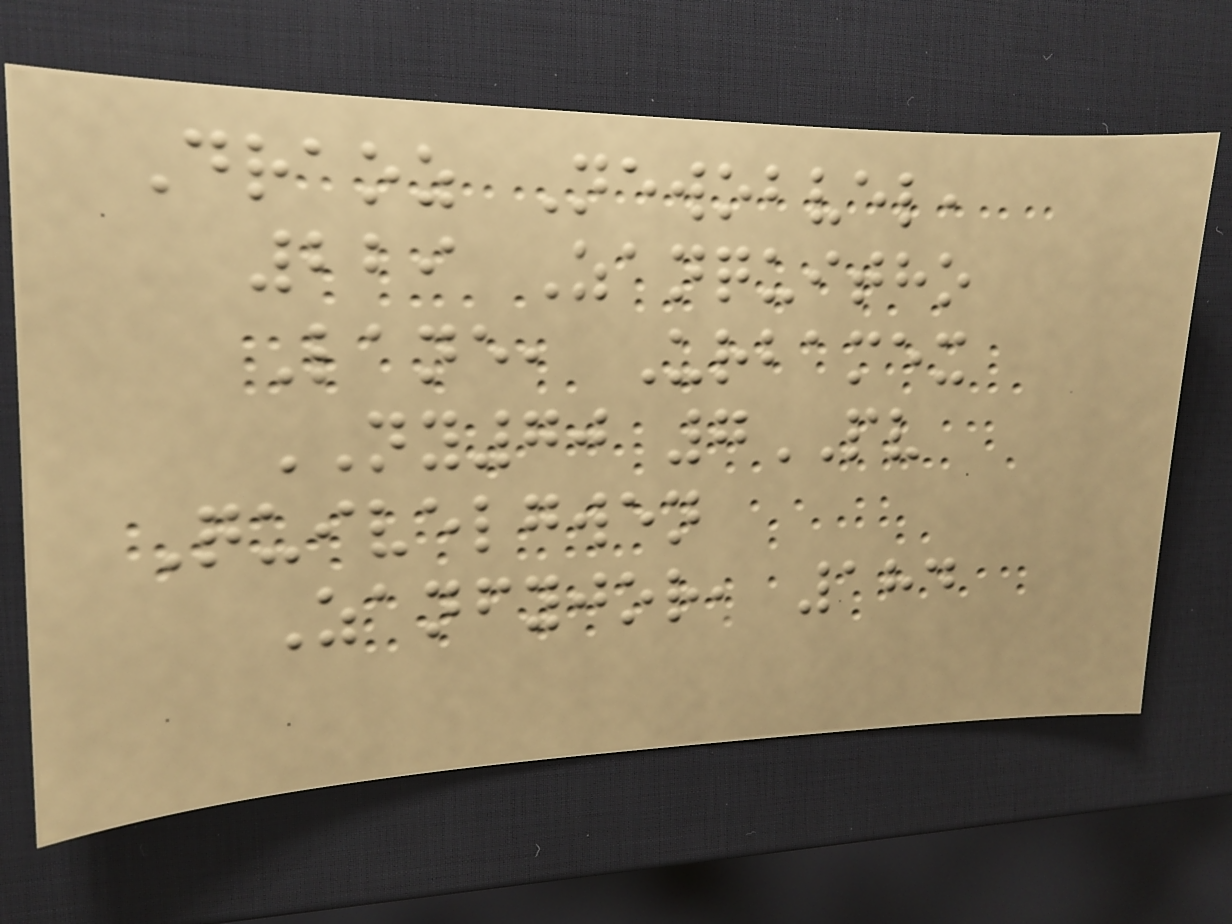Draoz Newobvel,
229 Zanquitho
Lane, Urbamex
NY70 7PV
Quivelgwen
Zanfyjor, 184
